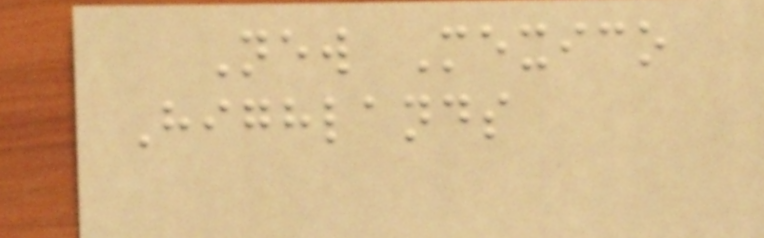New Mexico
Highlands
